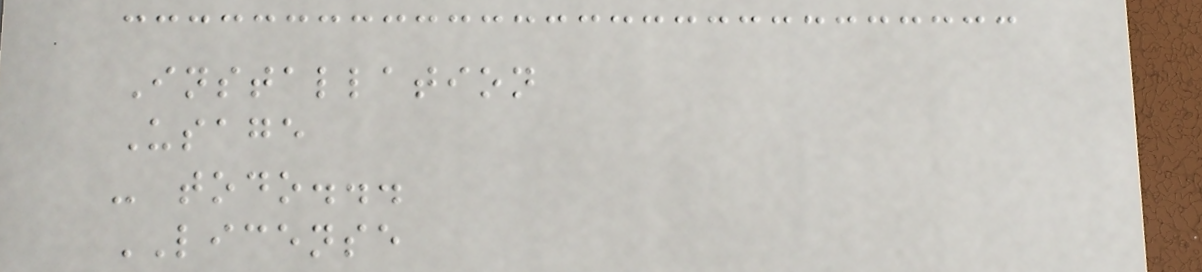Installation
Usage
- todo...
LICENSE
